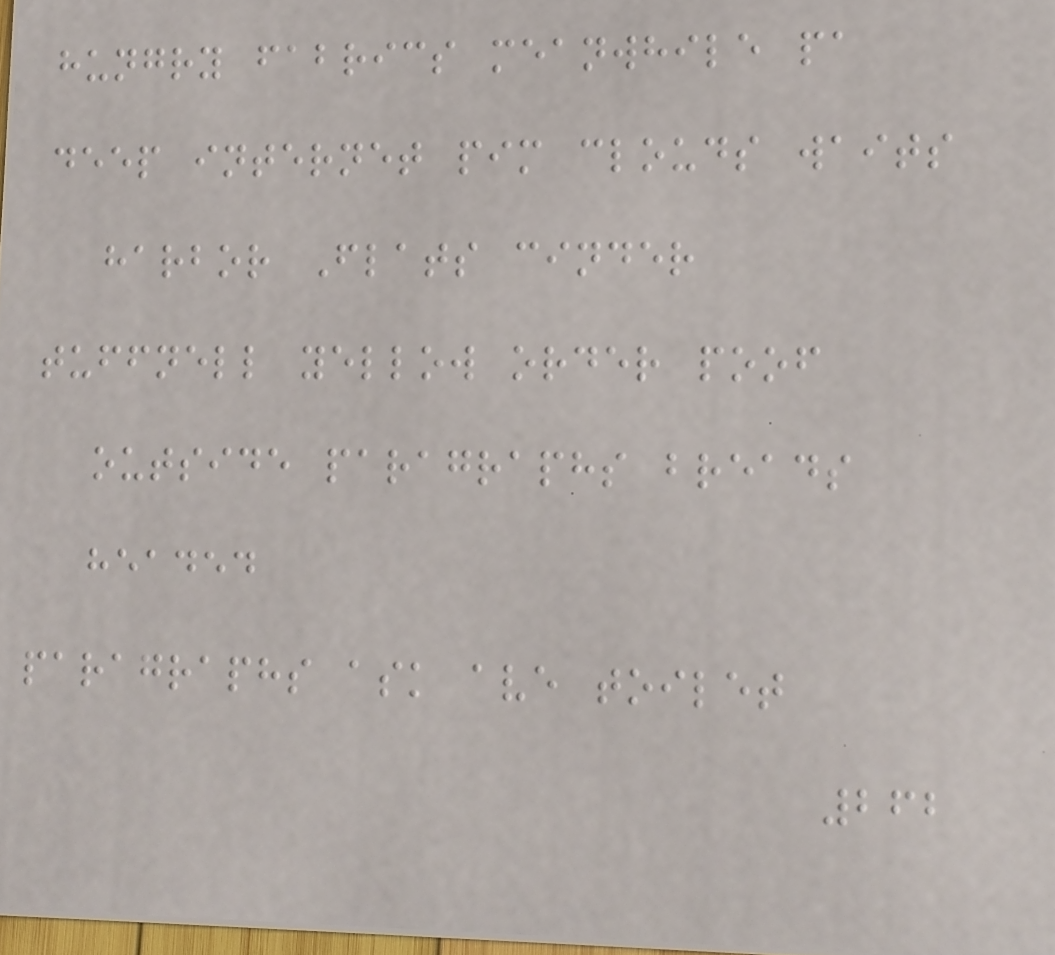hungry fabrics meanwhile pa
deep internet pim clouds waits
harbor Flats cinder
tuffnell yellow order poof
outside paragraphs breads
headed
paragraphs ask ave toilet
262
